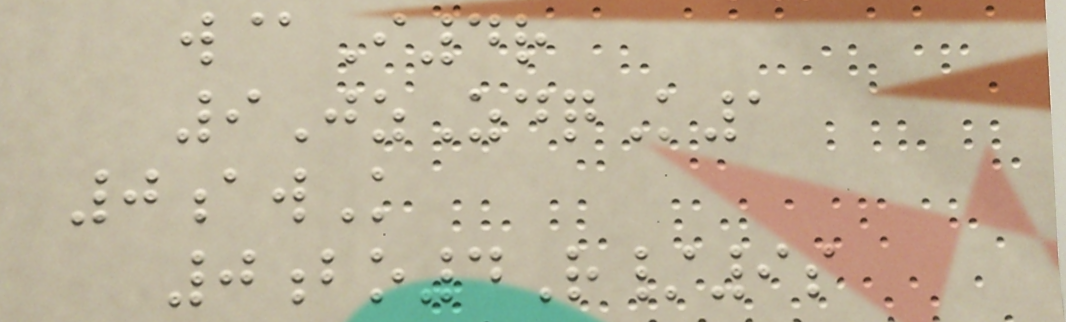w@I4r
9JzZdqK1
0awK
0bo4R/9s
